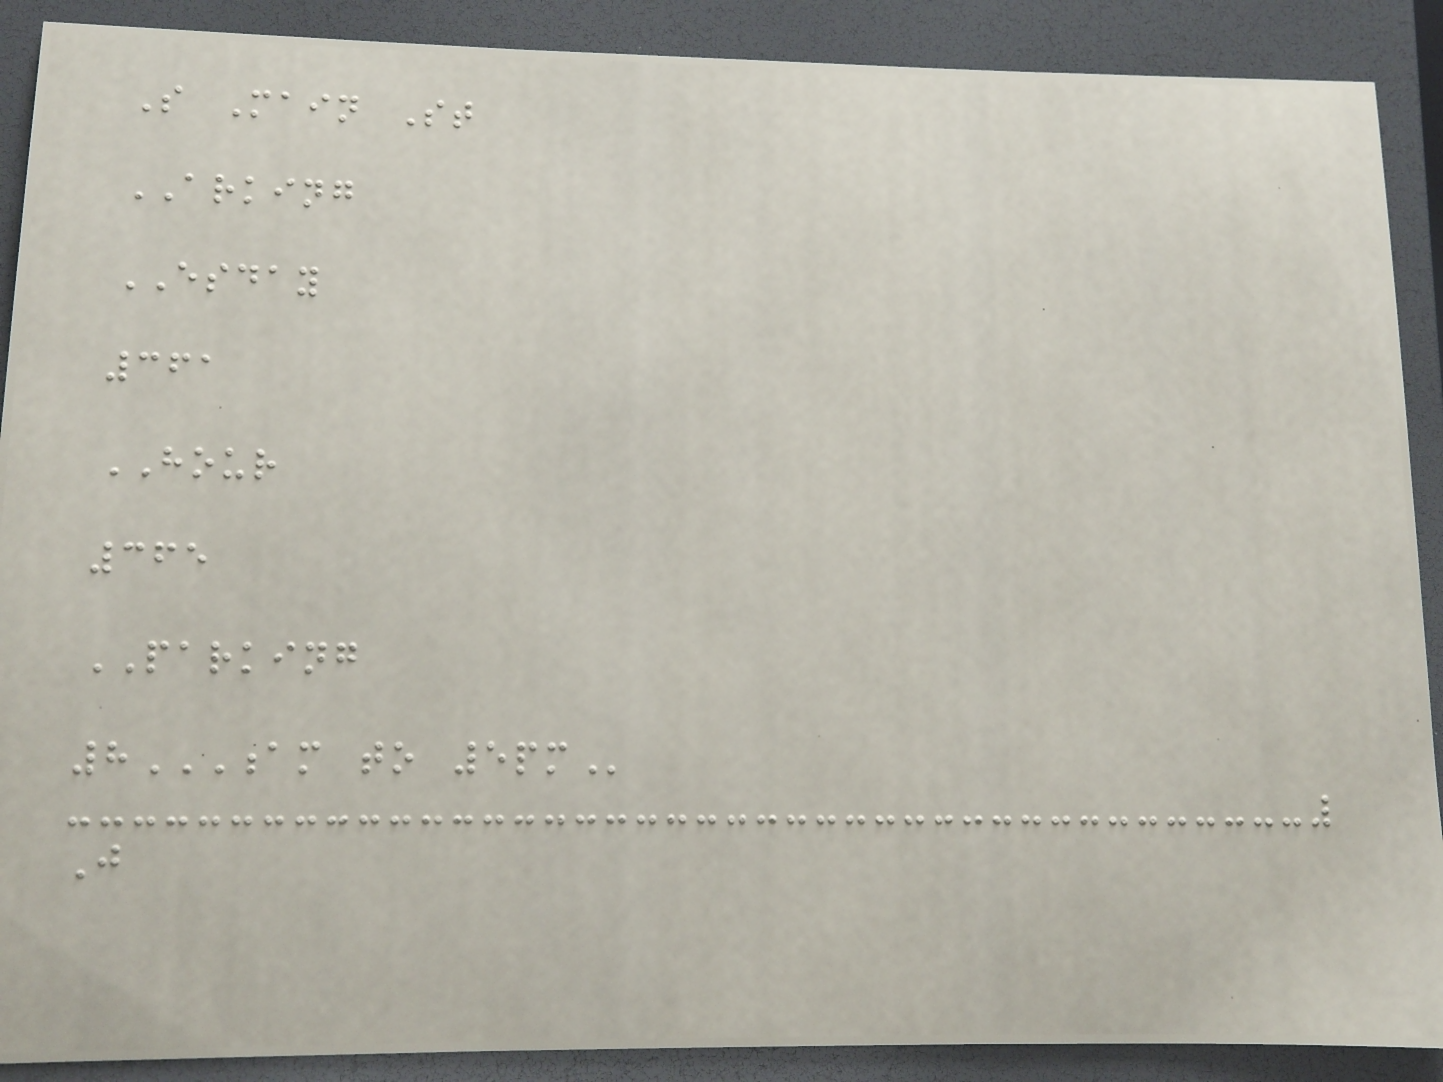S Main St
ARKING
ESDAY
361
HOUR
365
PARKING
8AM TO 5PM
J
